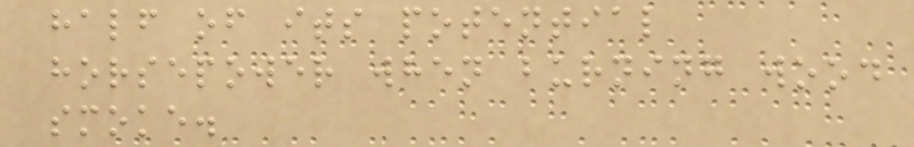half of its potential
horsepower when burning wood
smoke.
